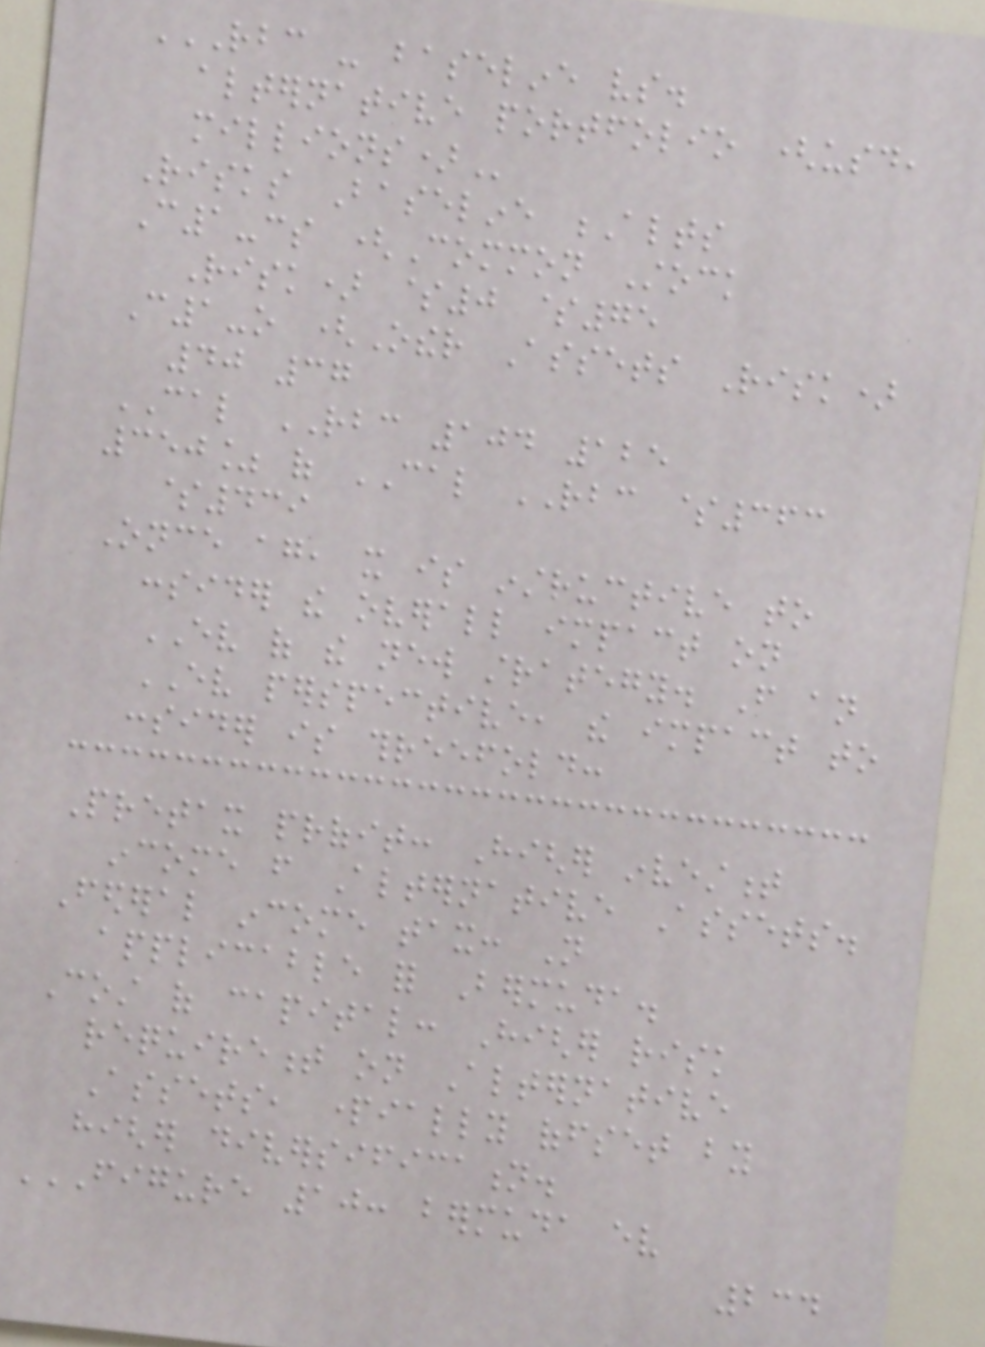RBC - BASELINE VS.
ALTERNATIVE PORTFOLIO (USD,
MILLIONS)
Risks Baseline Alts
C1-cs (Common Stock
Risk) $0 $75
C1-o (Other Assets Risk)
40 37
CAL RBC 104 125
350% of CAL RBC $363
$439
Once again, it is instructive to
consider the overall impact on
EV of the new strategy. From an
EV perspective, the impact to
consider is threefold:
Pretax profit: Higher investment
income from Alternative Assets.
Federal income tax: Not
applicable for Bermuda.
Cost of capital: Higher risk
requirement on Alternative
Assets, partially offset by
higher diversification.
FIGURE 10: BERMUDA EV
234
